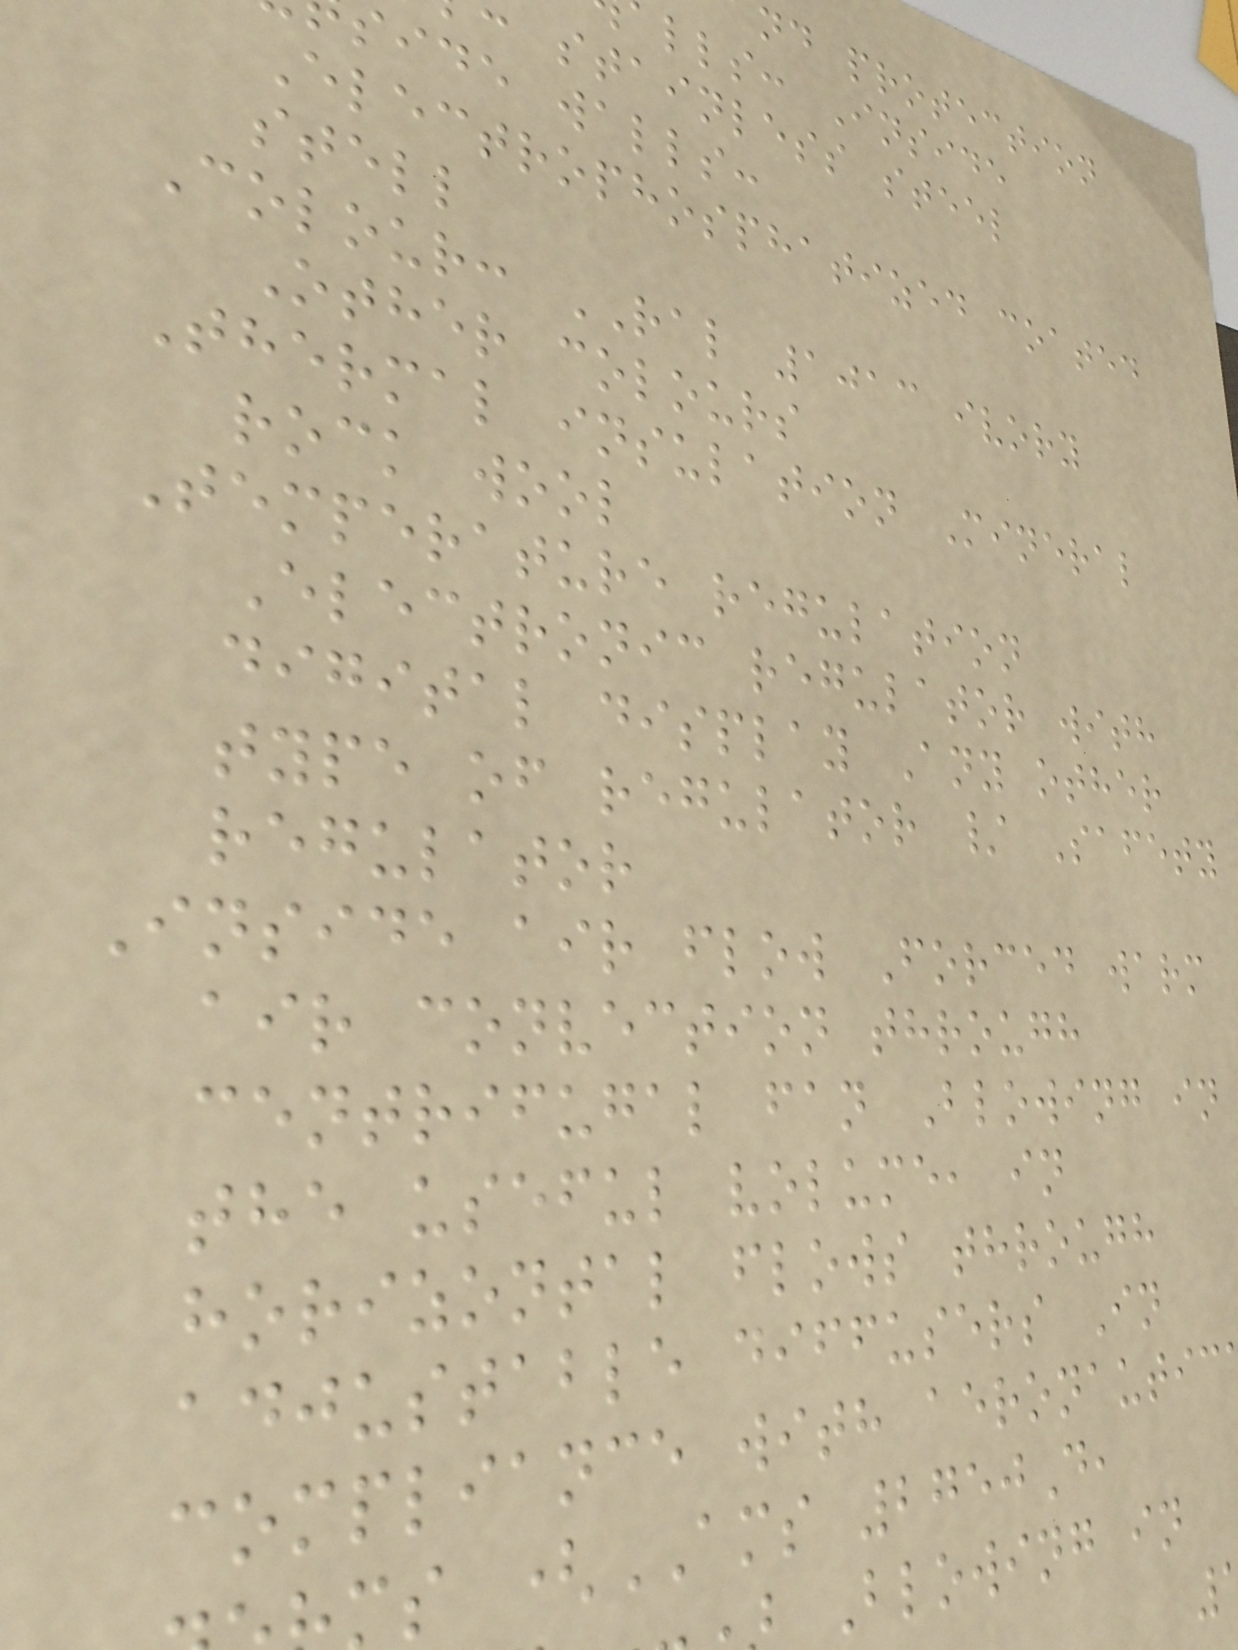nd protection
lls: Inside
stainless steel
side walls:
Electrophosphatized coated
stell
Colour: RAL 1013 ivory
Other colours
Thermal insulation Mineral
rock wool
Temperature regulation
Electronic regulator with
digital display Any other
type of regulator / Safety
regulator
Inside air flow Forced warm
air convection through
centrifugal fan Blowing in
the useful volume, in
horizontal flows through
adjustable diffusers In
compliance with aeronautic
s (AMS 2750D,
Blowing in
